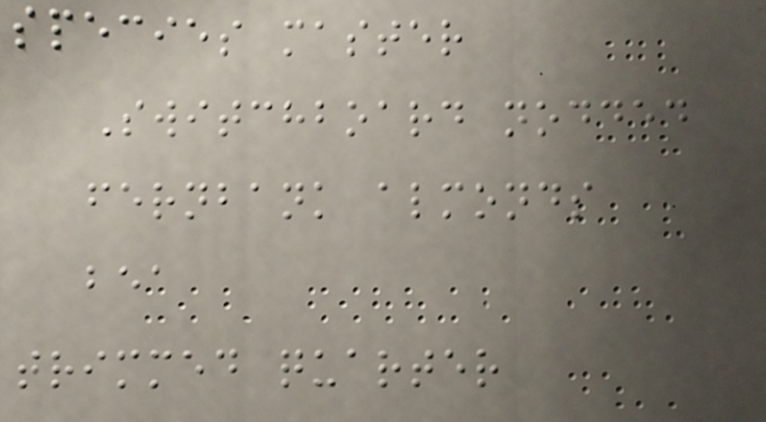species master
Switchboard nodded
fernbank almonds
bea
trimmed quarter
